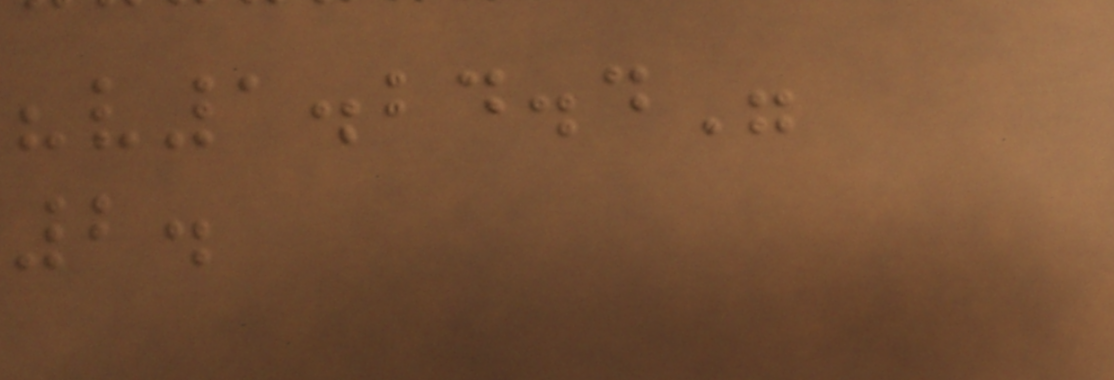"v1.24.4"
2.
